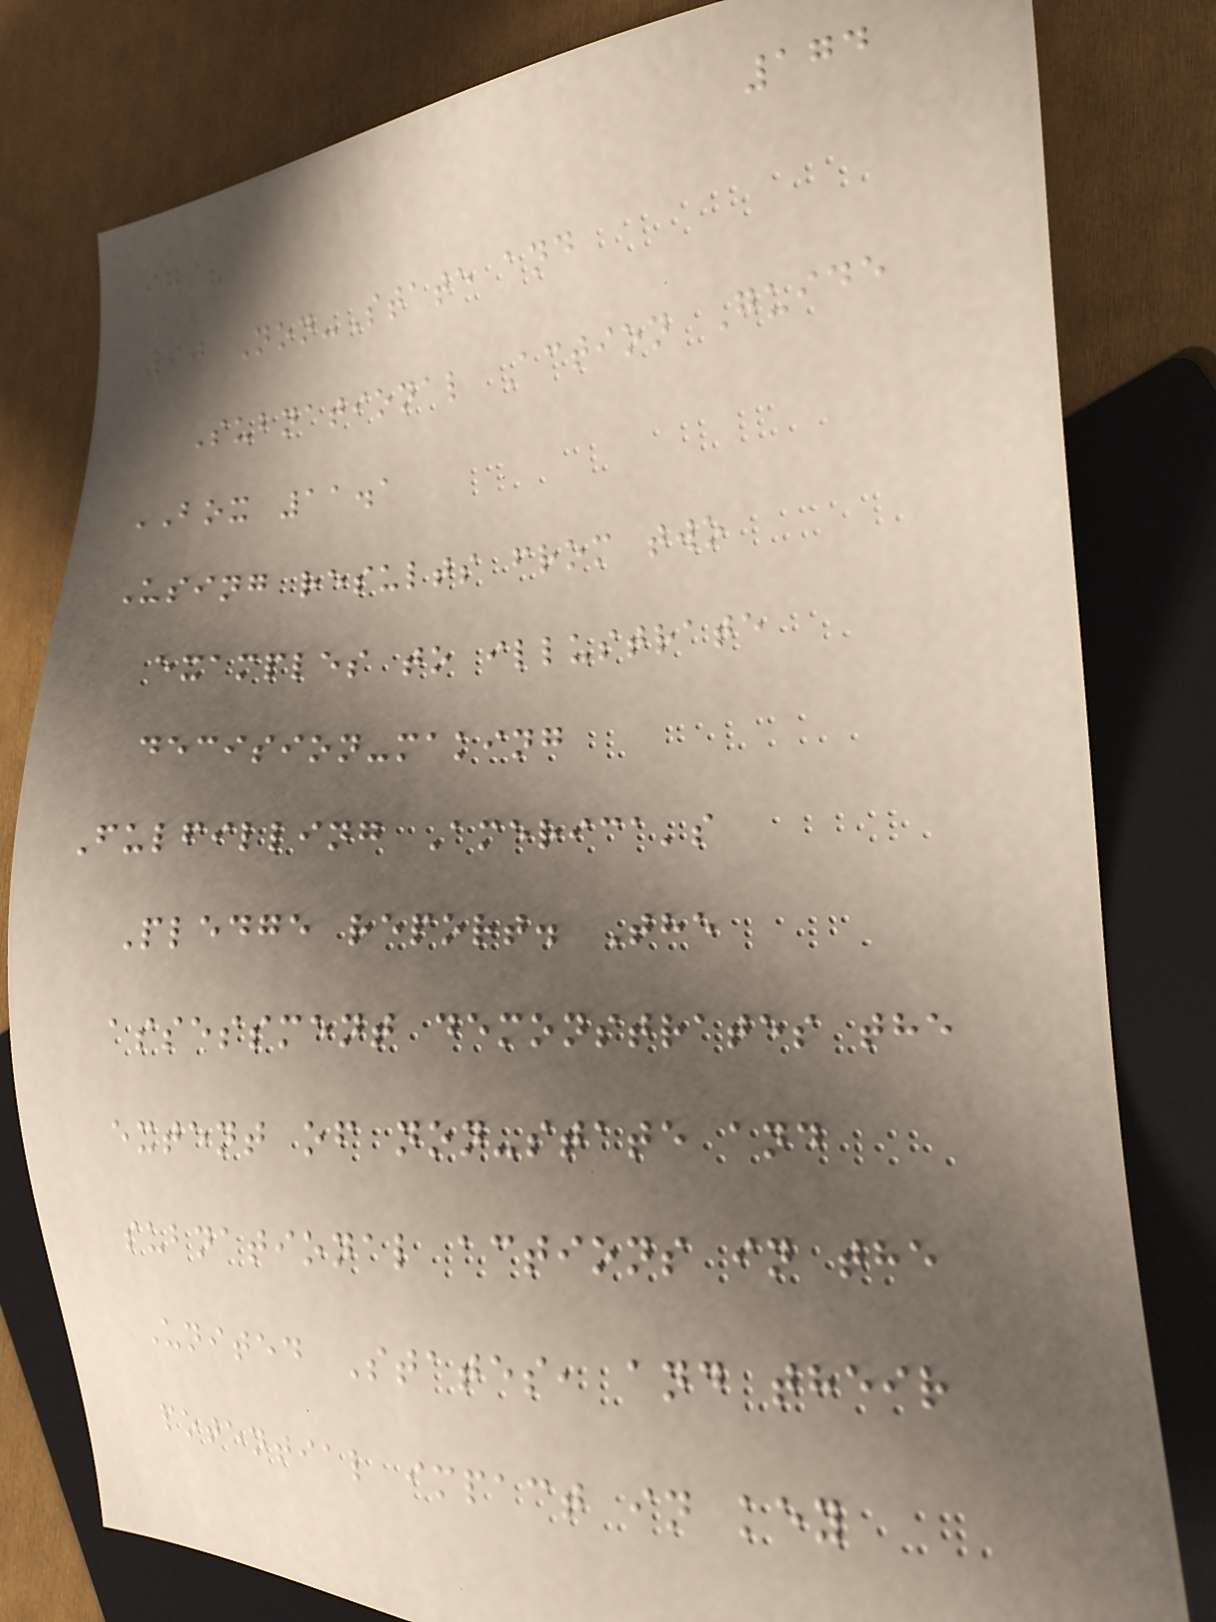174
90 Non-State and
Subnational Action Guide
BOX 11.1
Using results from two
examples to illustrate
decision-making
Fulfilling America's
Pledge report. The
assessment demonstrates the
extent of non-state and
subnational actions in the
United States, and their
potential impact in key
